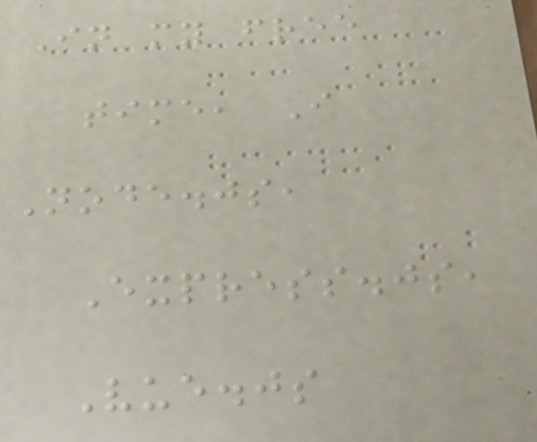In my free
time, I
Node.js,
Express.js,
Vue.js
